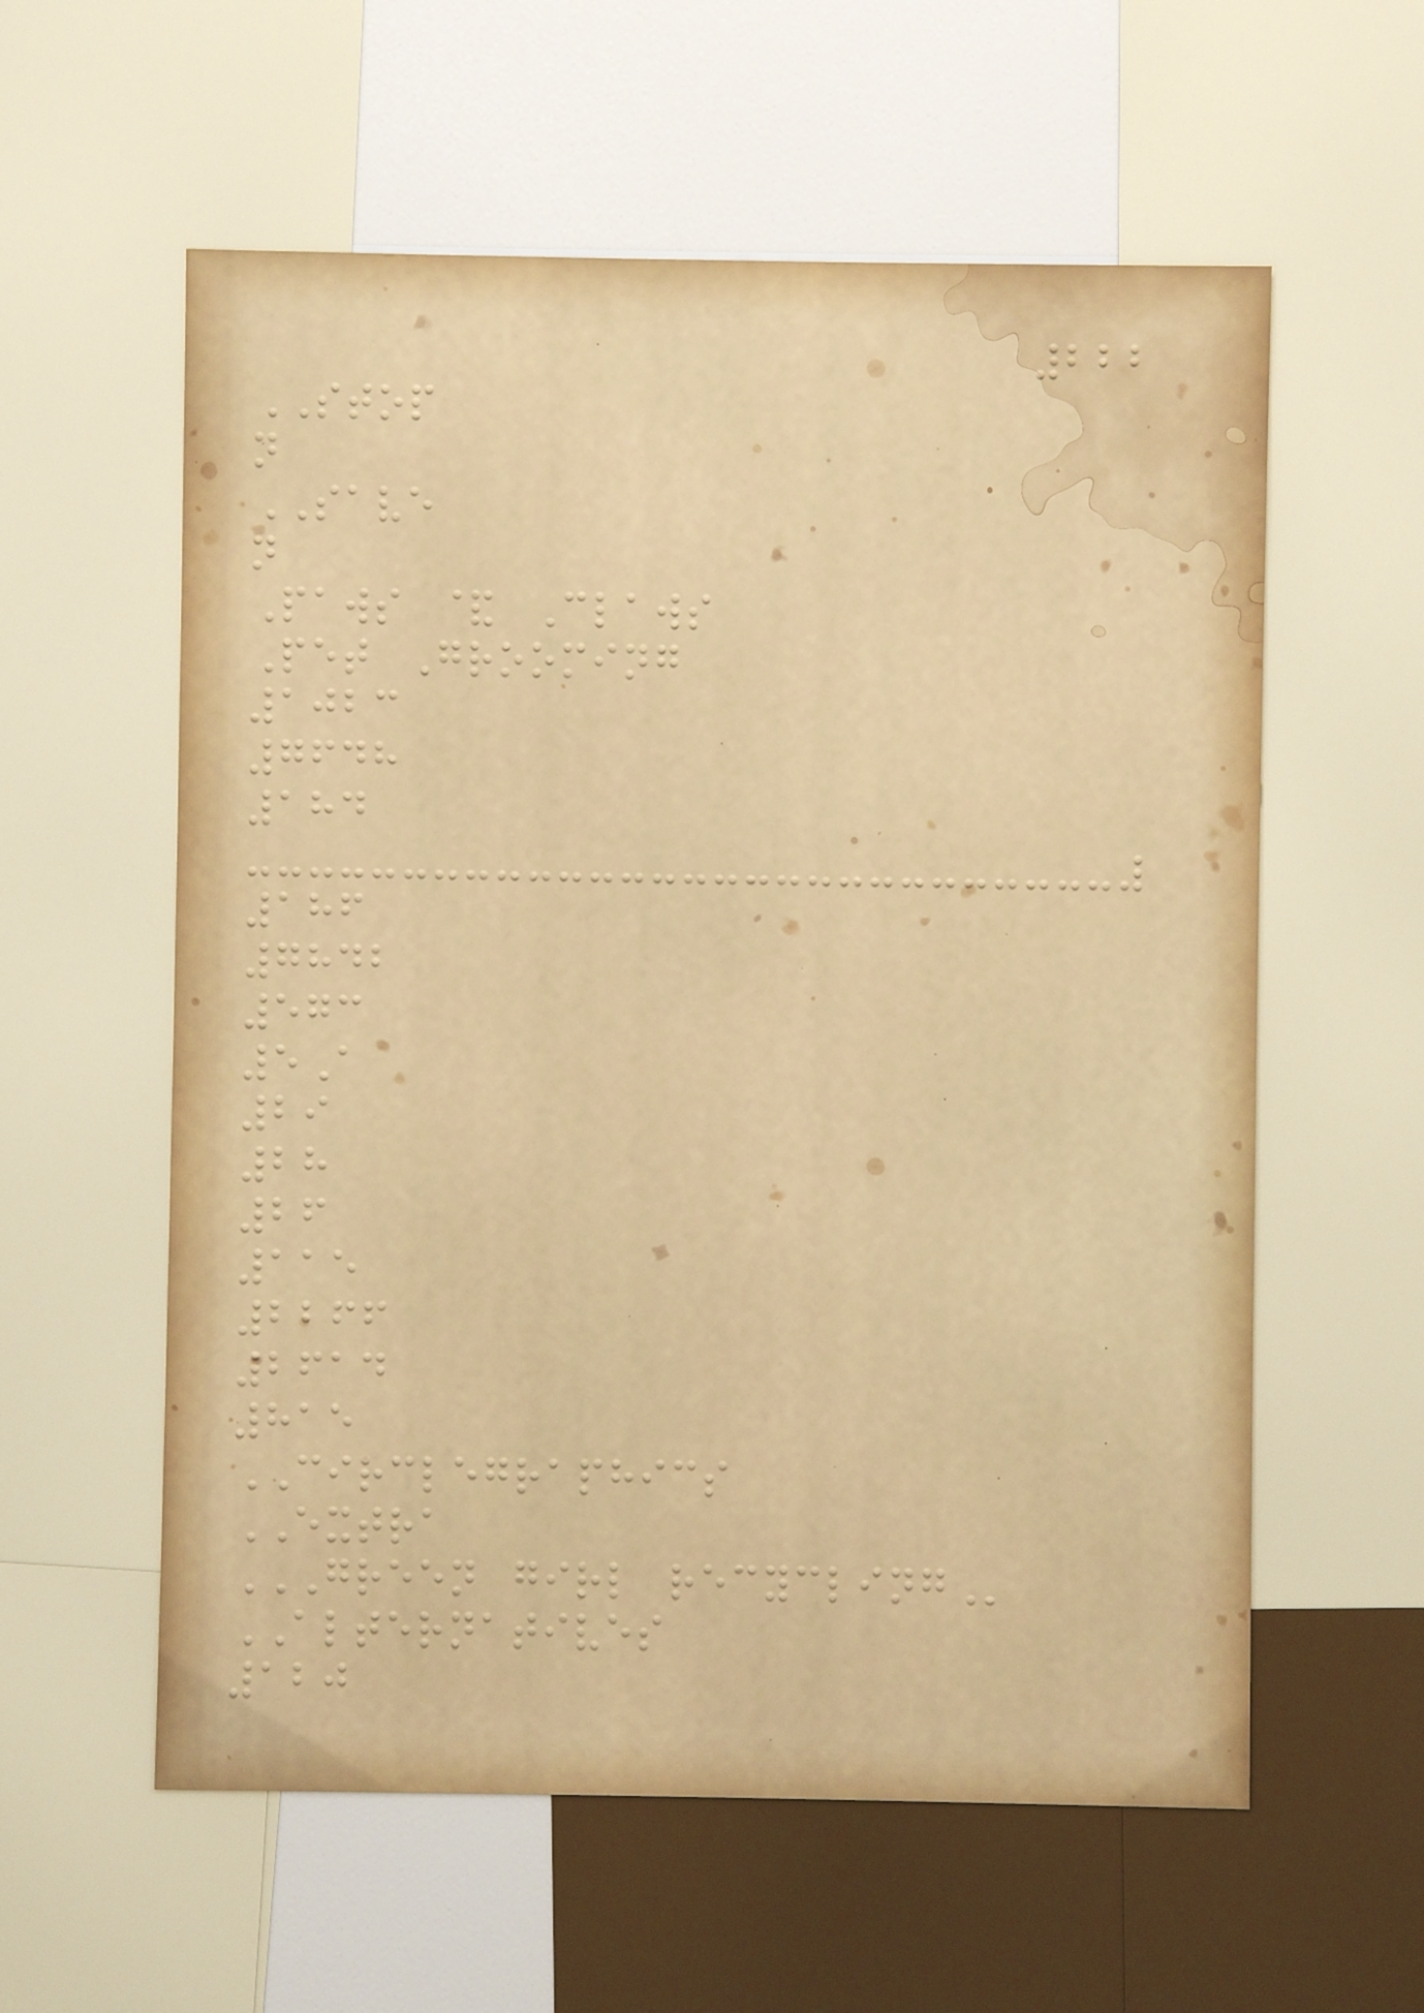222
STOP
n
SAVE
n
Paws & Claws
Pet Grooming
1023
7648
184
186
7842
573
5A
29
28
26
115
2266
2614
815
CIRCLEGRAPHICS
EXTRA
GREEN GIRL RECYCLING
ALTERNATIVES
120
